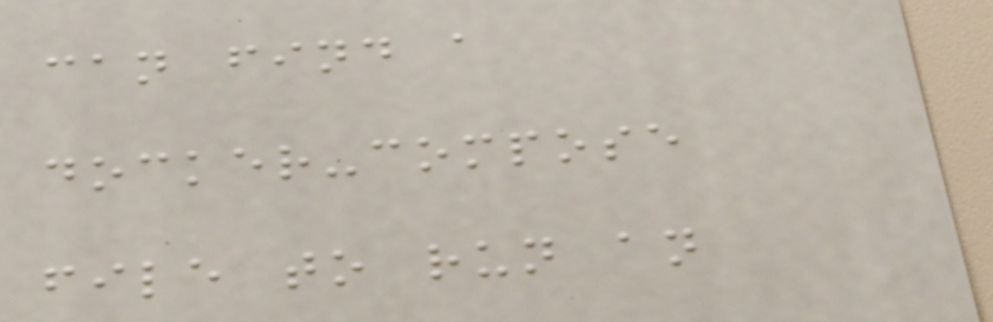can find a
docker-compose
file to run an
